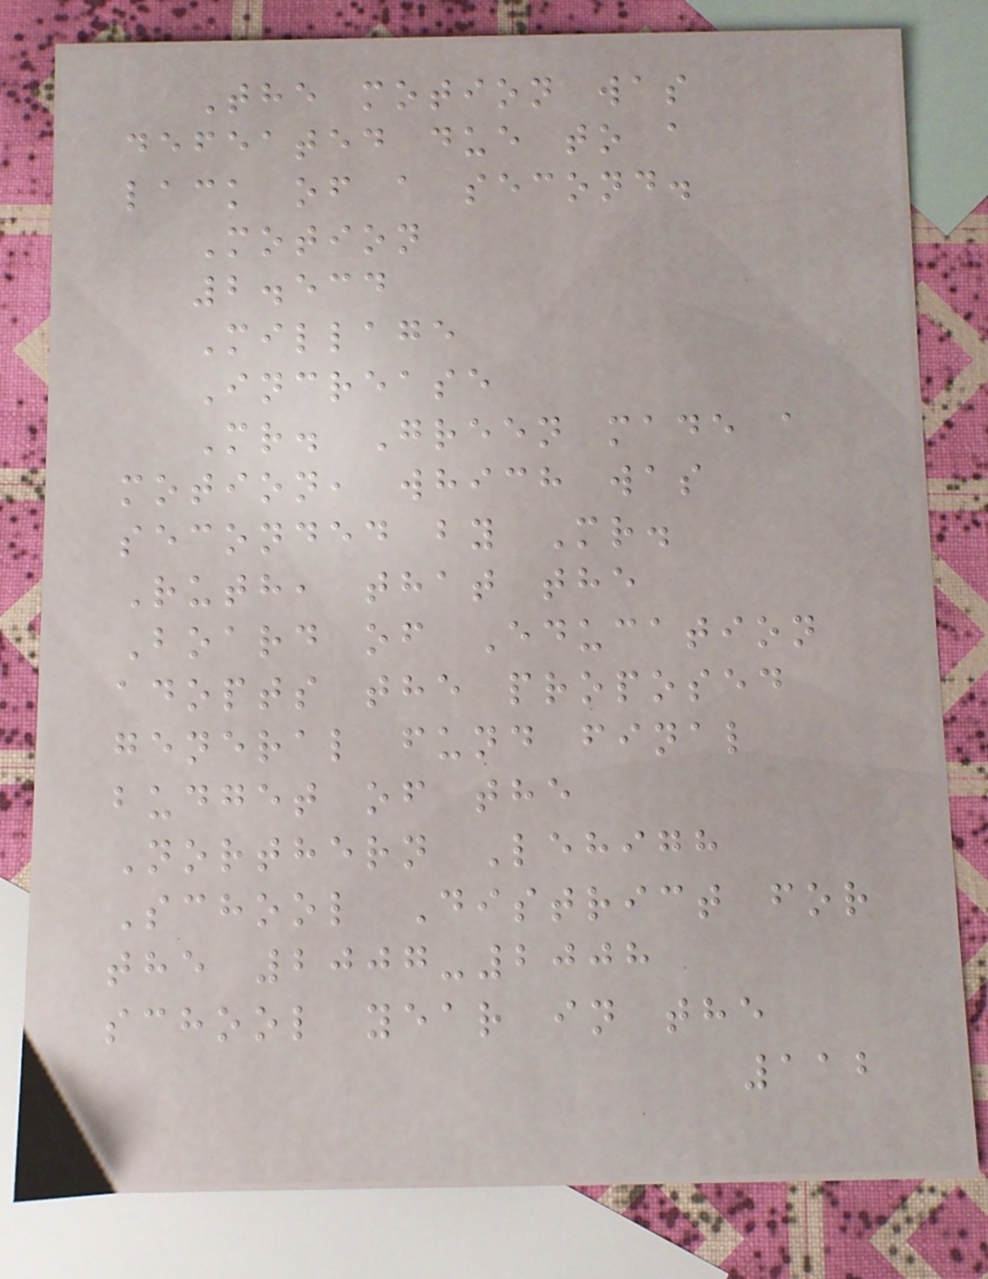The motion was
defeated due to a
lack of a second.
Motion
2.534
Millage
Increase
Mr. Green made a
motion, which was
seconded by Mr.
Ruth, that the
Board of Education
adopts the proposed
general fund final
budget of the
Northern Lehigh
School District for
the 2007-2008
school year in the
112
